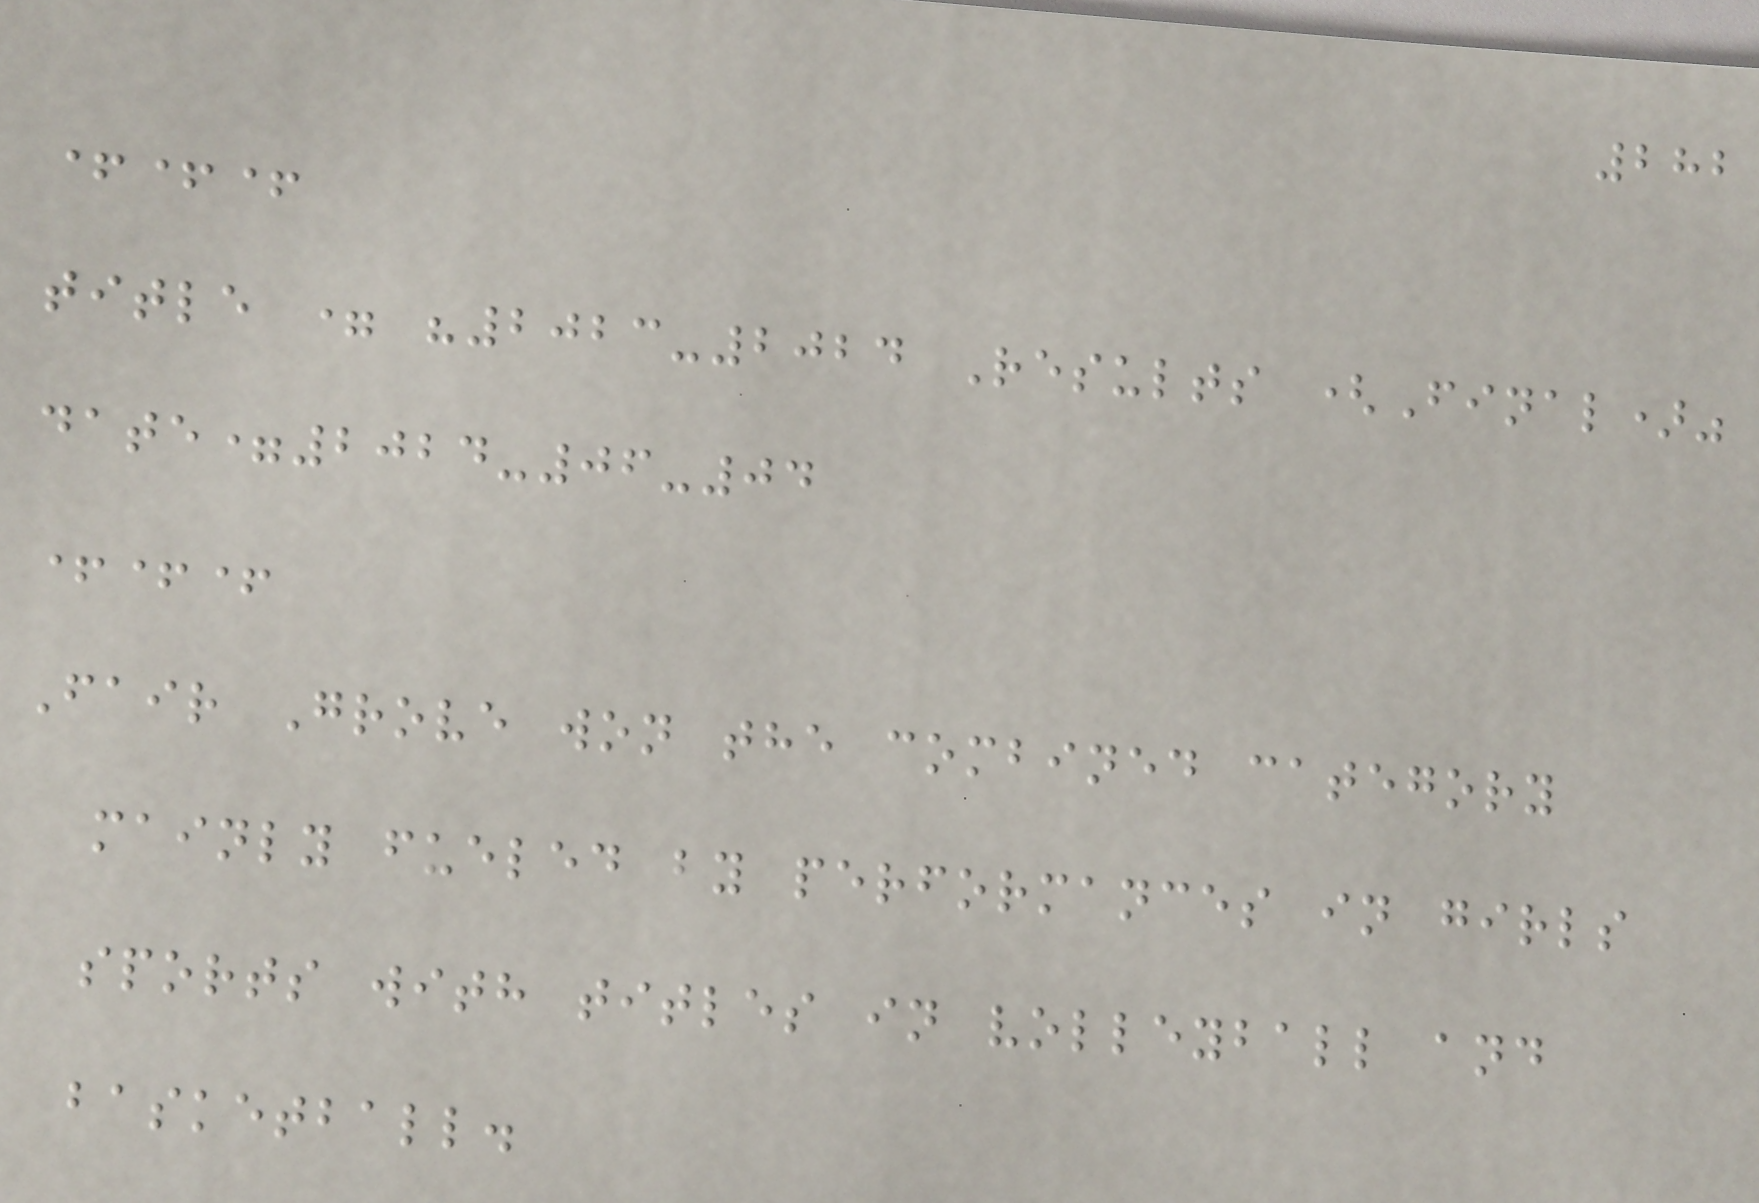282
+++
title = "2023-2024 Results (Final)"
date=2024-06-04
+++
Fair Grove won the combined category
mainly fueled by performances in girls
sports with titles in volleyball and
basketball.
